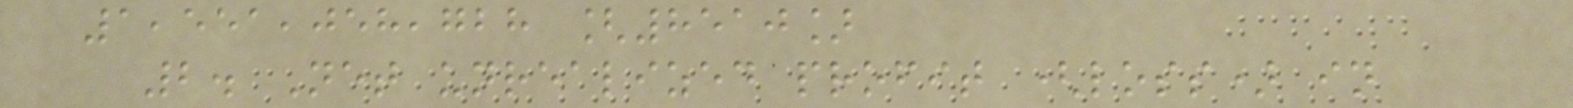1,551,058,728 [8510]
2. Net unrealized profit (loss) in
